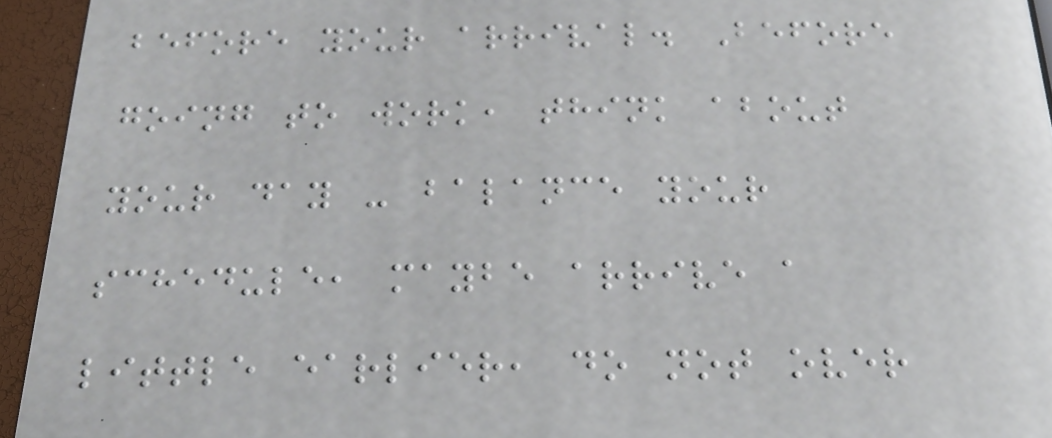before your arrival. Before
going to work, think about
your day - balance your
schedule, maybe arrive a
little earlier, do not over
